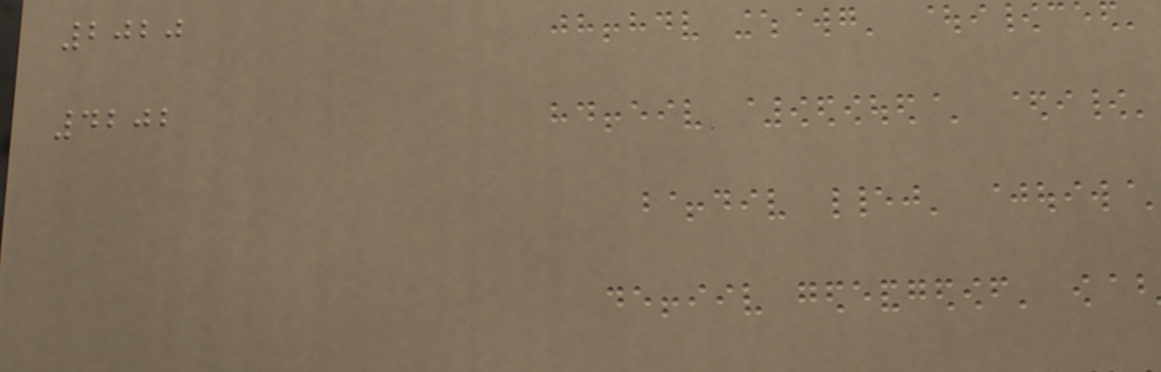2020
4202
